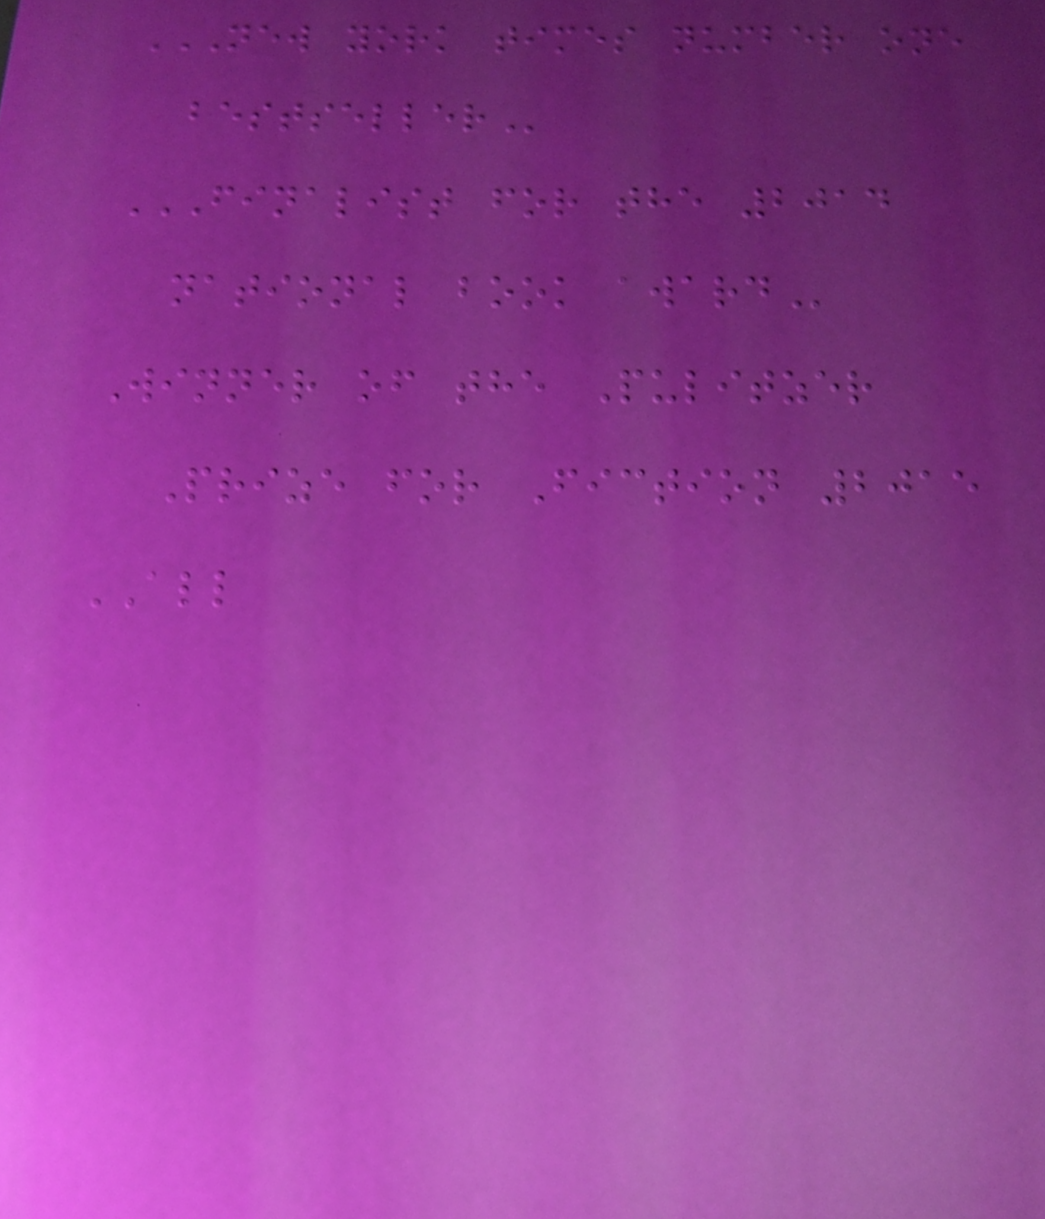NEW YORK TIMES NUMBER ONE
BESTSELLER
FINALIST FOR THE 2014
NATIONAL BOOK AWARD
Winner of the Pulitzer
Prize for Fiction 2015
ALL
